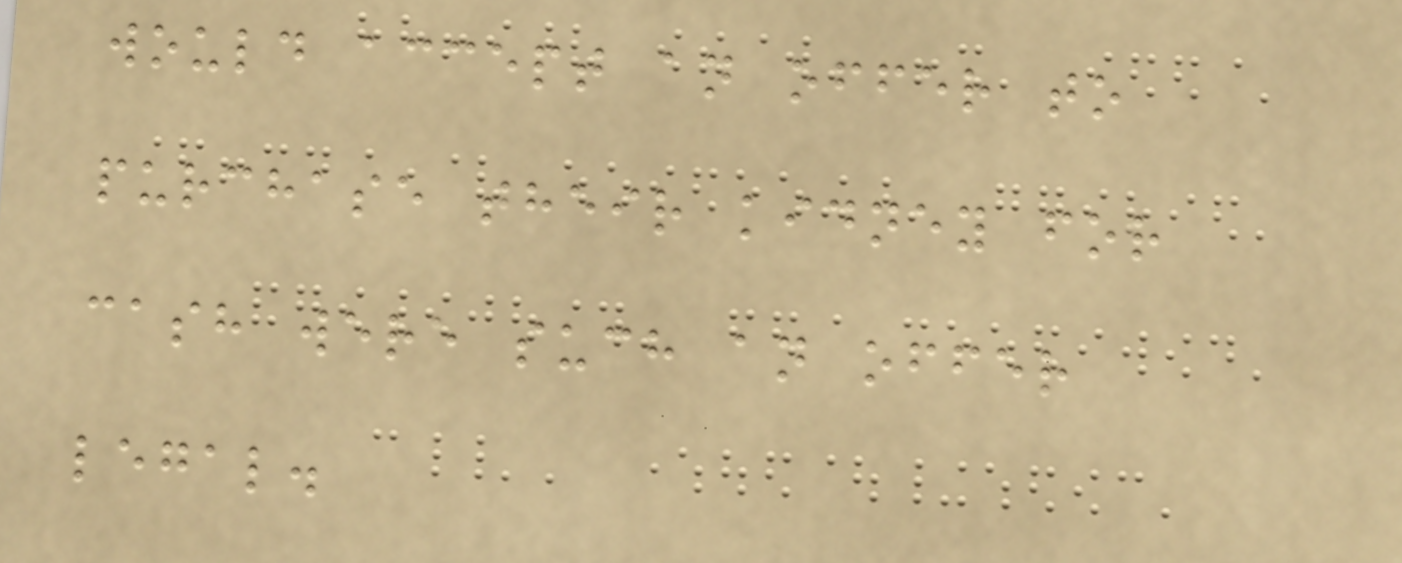would accept an offer to
purchase their kidney for
cash were such an offer
legal.
